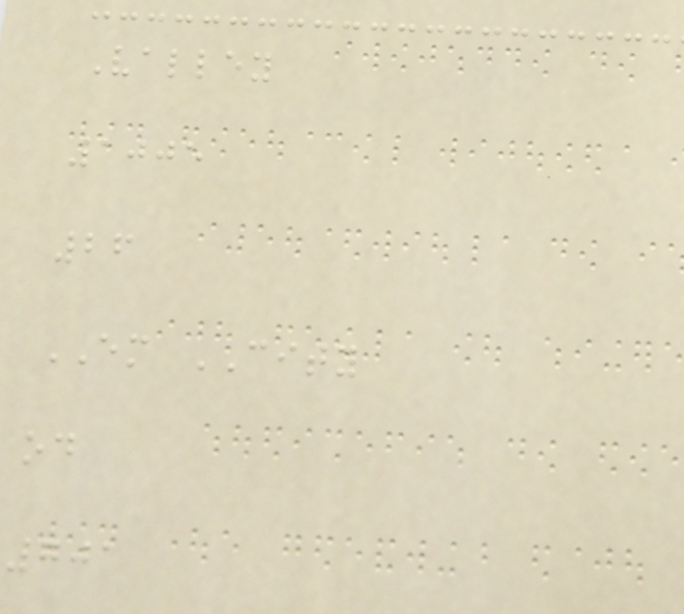Valley
1005
26
EM CITY
od
701
